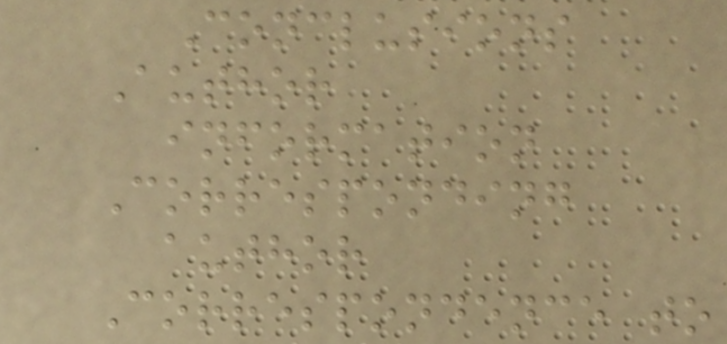Conclusions
Author
information
Corresponding
author
Correspondence to
